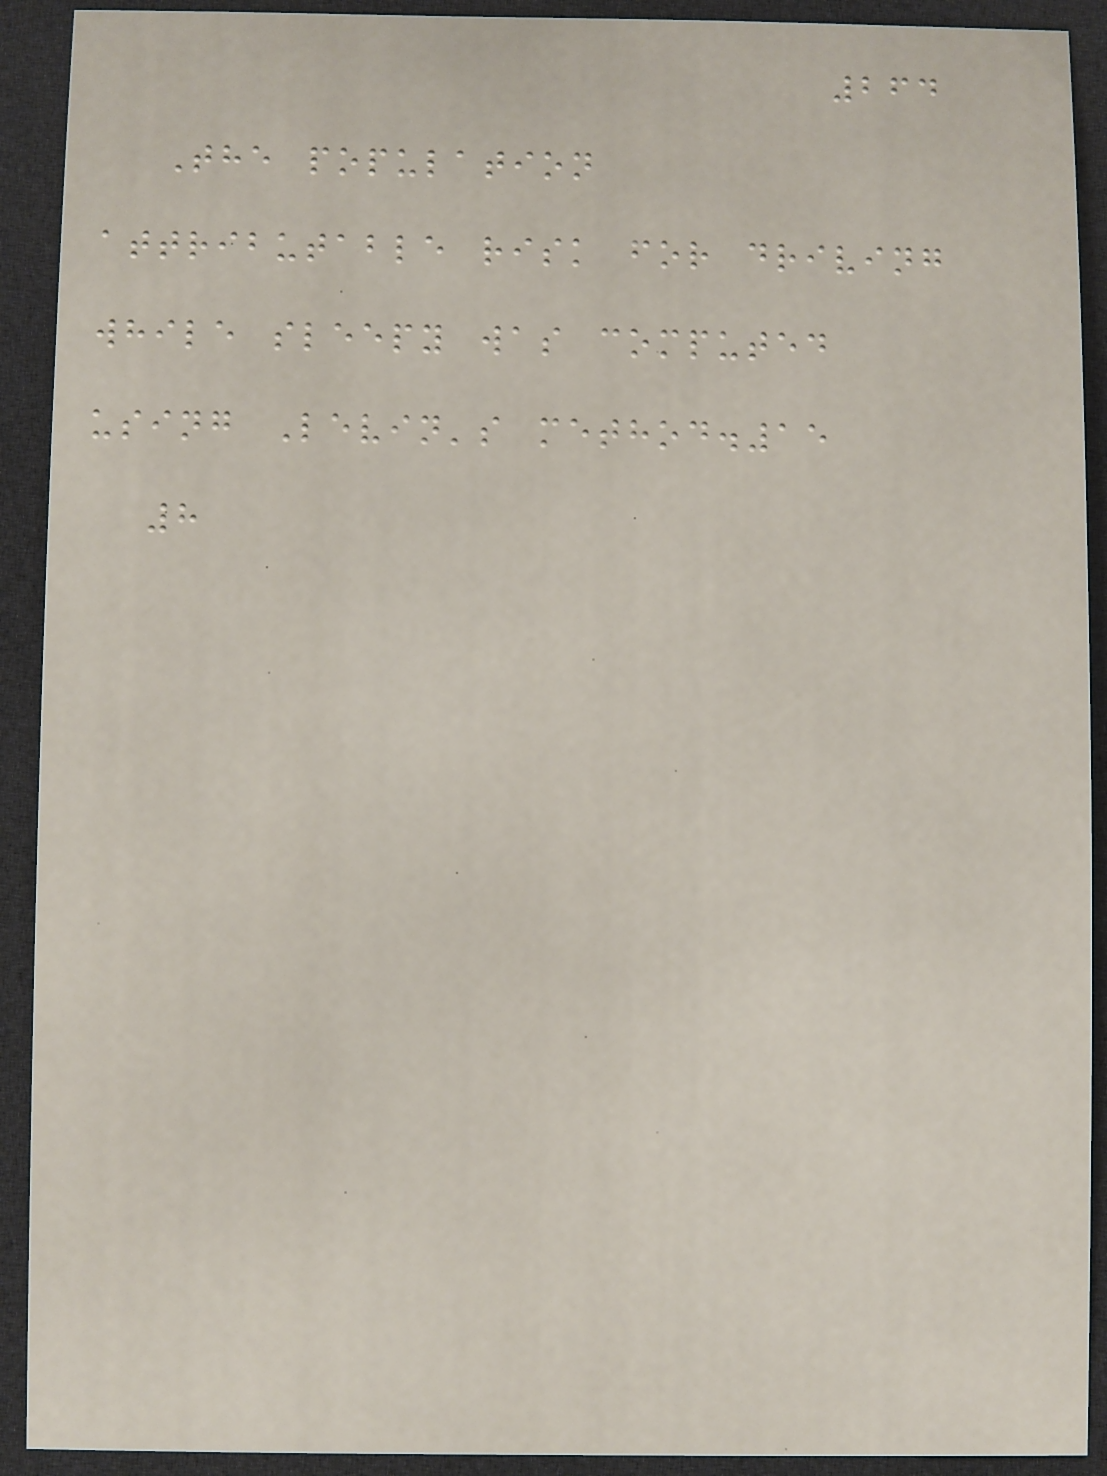264
The population
attributable risk for driving
while sleepy was computed
using Levin's method.15
8
